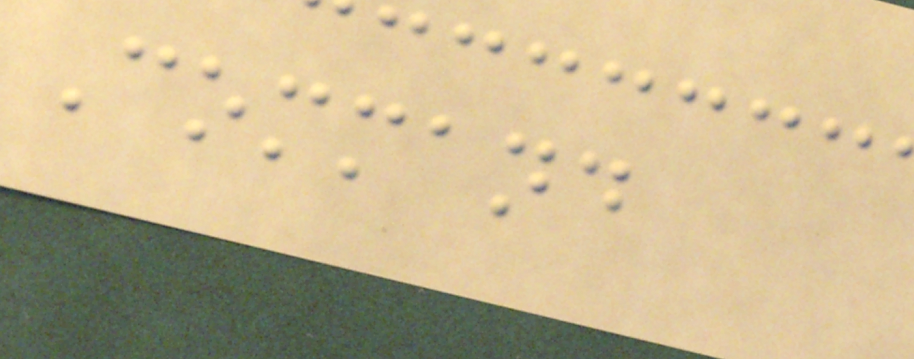Command
